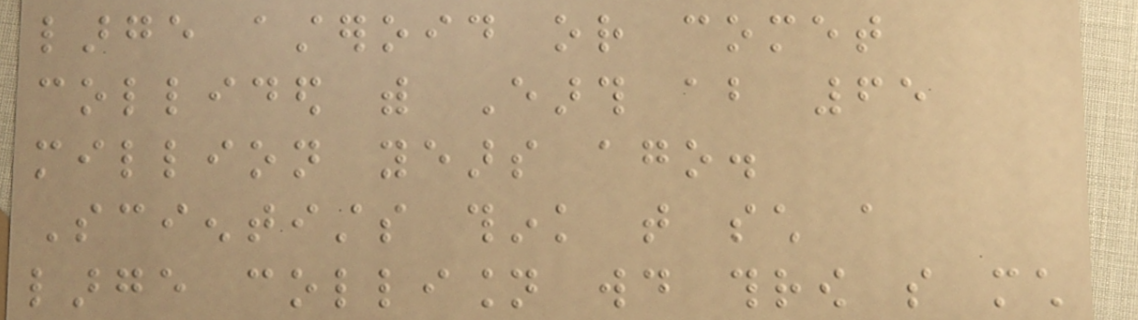large asteroid or comet
collided with Earth about 65
million years ago.
Scientists think that such a
large collision would throw so much
